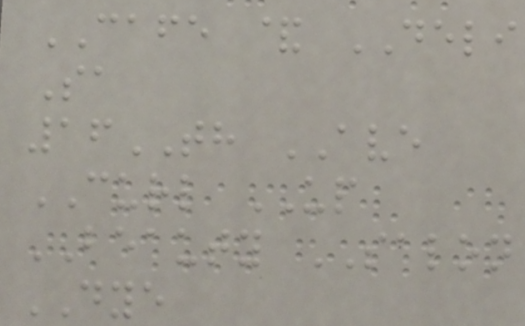CAFE & DELI
Sa
16TH AVE
CURL UP
BEAUTY SALON
DYE
